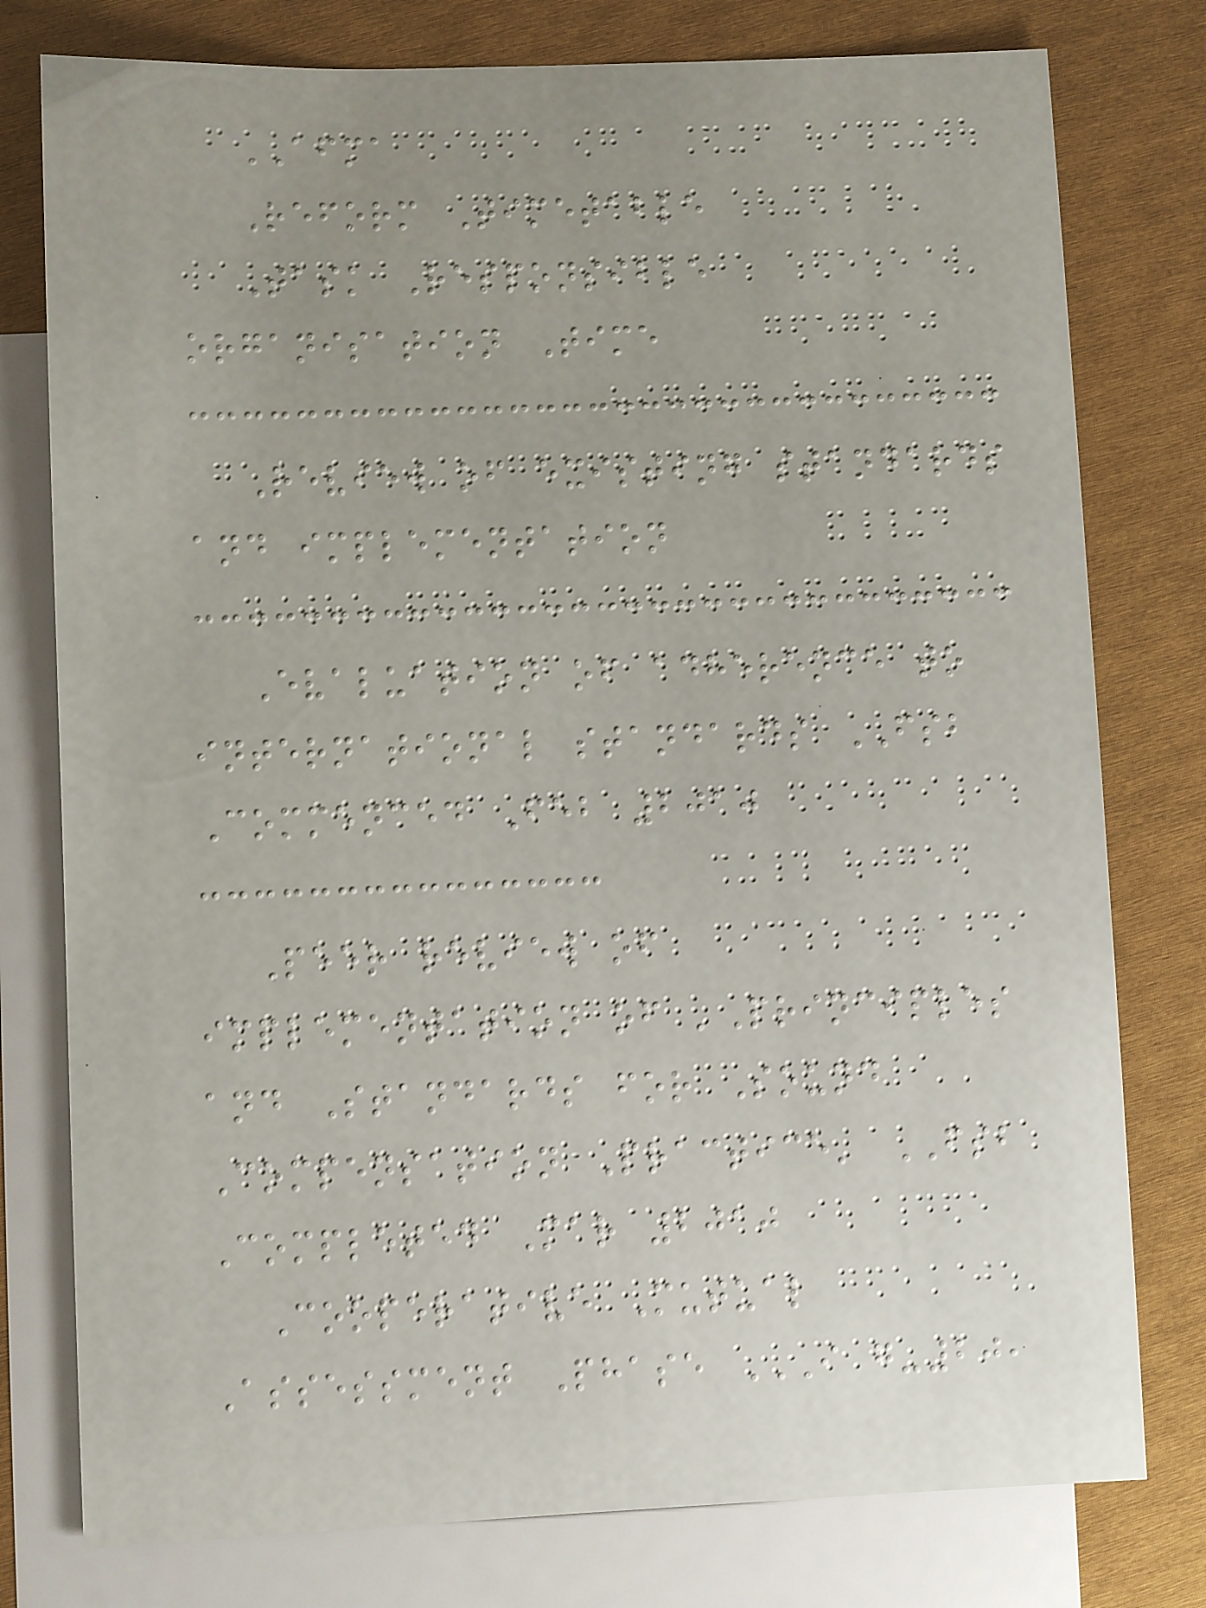AFMA
Reform Timetable
Task Responsible
organisation Time
Review of existing standards
and implementation
Evaluation of adherence to
international standards FSB
Commenced Feb 2010
Peer review of
implementation of 'Principles
and Standards for Sound
Compensation Practice' FSB
Completed Mar 2010
Cooperative Mutual
Assessment Phase I G-20,
